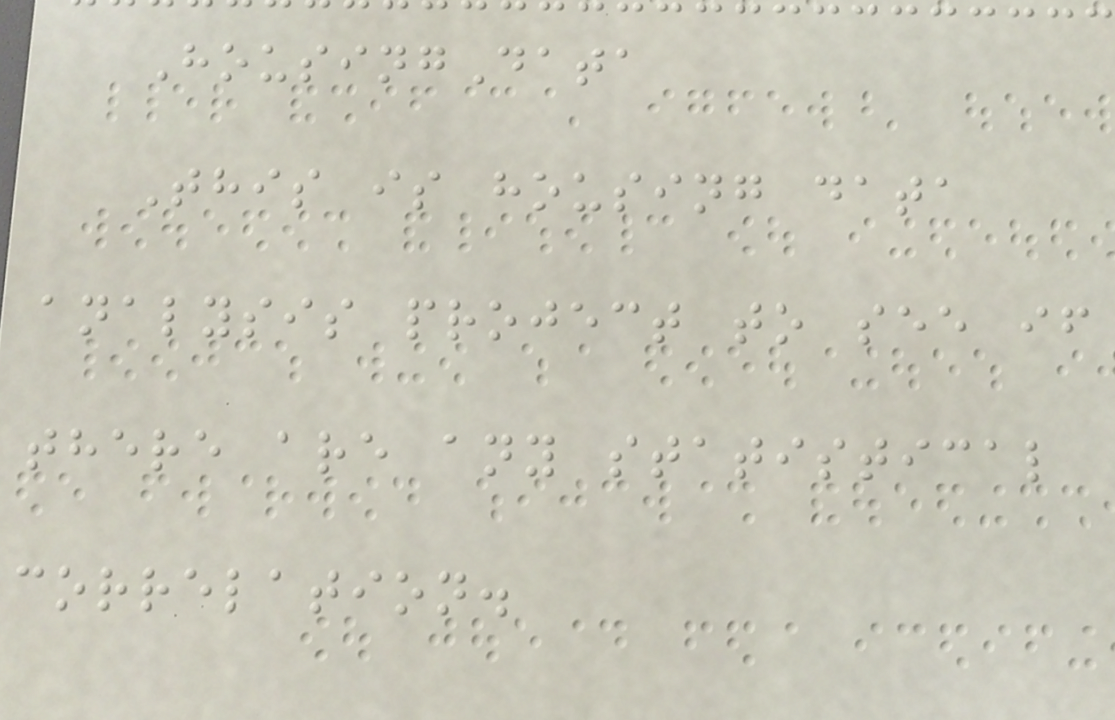HousingData
This is housing data
analysis project to see if
there are any statistical
correlation.
